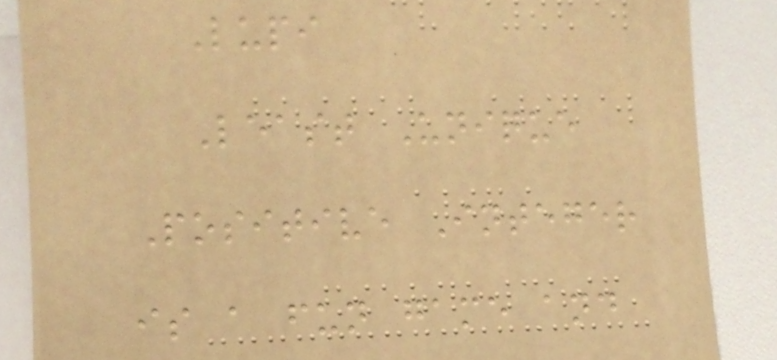Lupi
Least Unique
Positive Integer
is a fun game and
